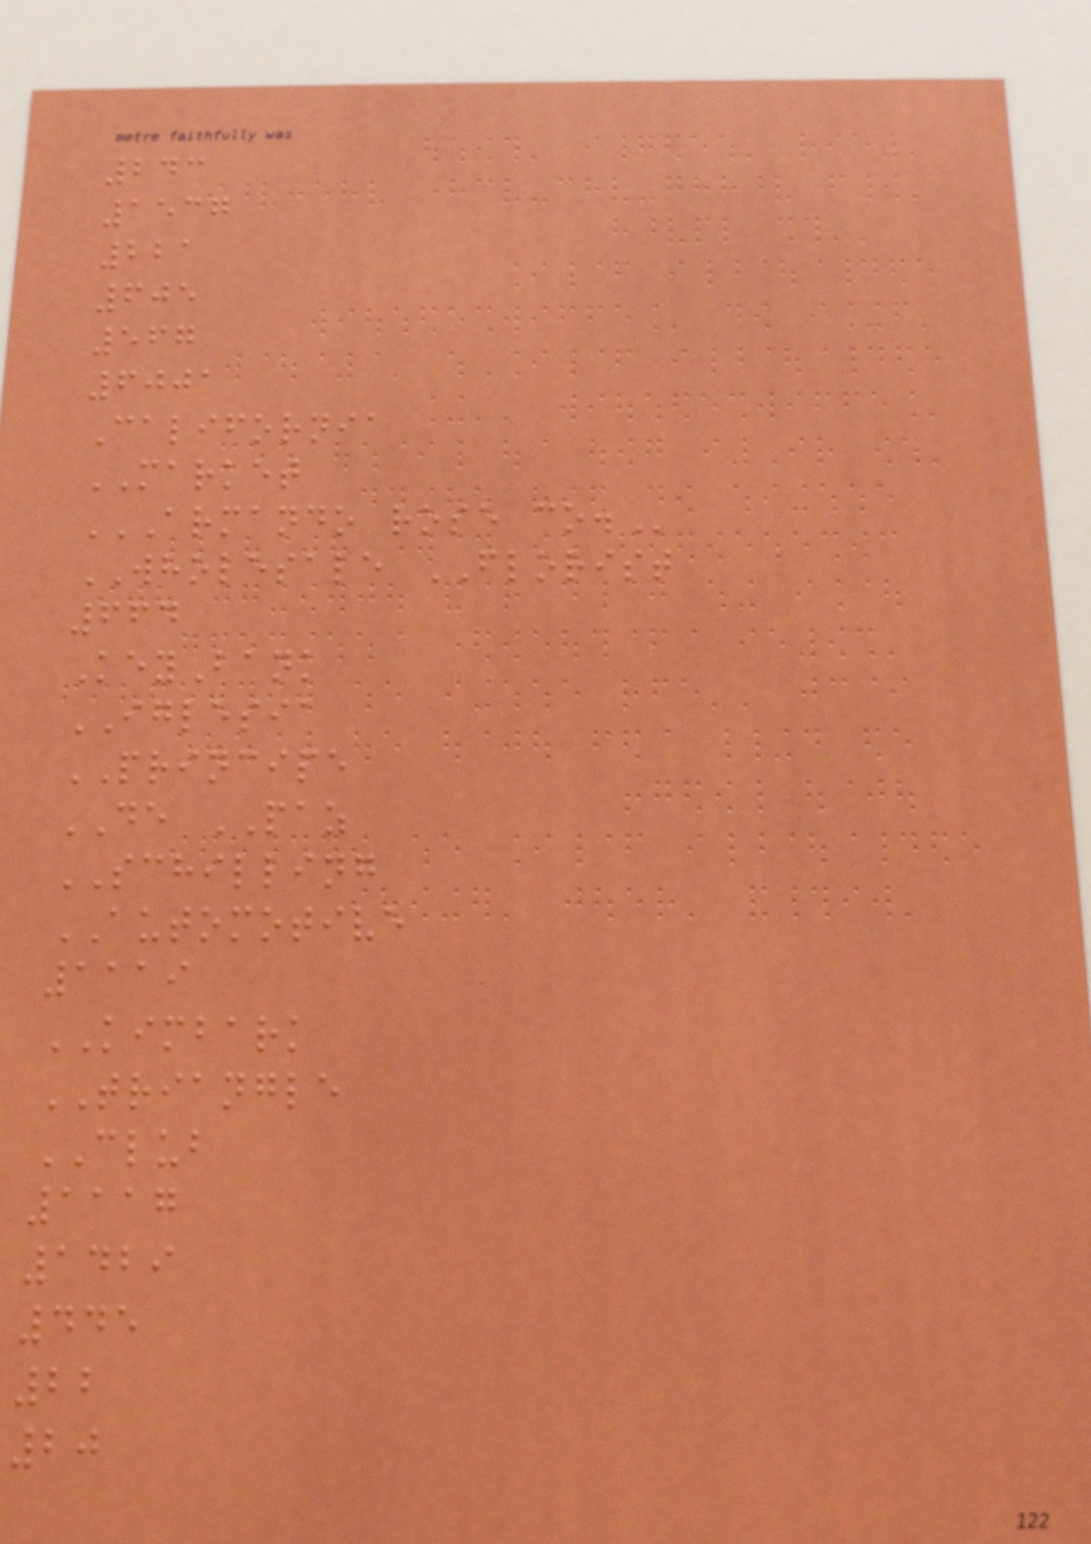243
1537
221
605
567
6001
California
MARKET
ARMANDO ROSE CO.
WHOLESALE FLORIST
664
KeyBank
IGLESIA
PRINCIPE
DE PAZ
SCHILLING
AUTOMOTIVE
1119
KIMBARK
TRIANGLE
CLUB
1117
1429
445
22
20
